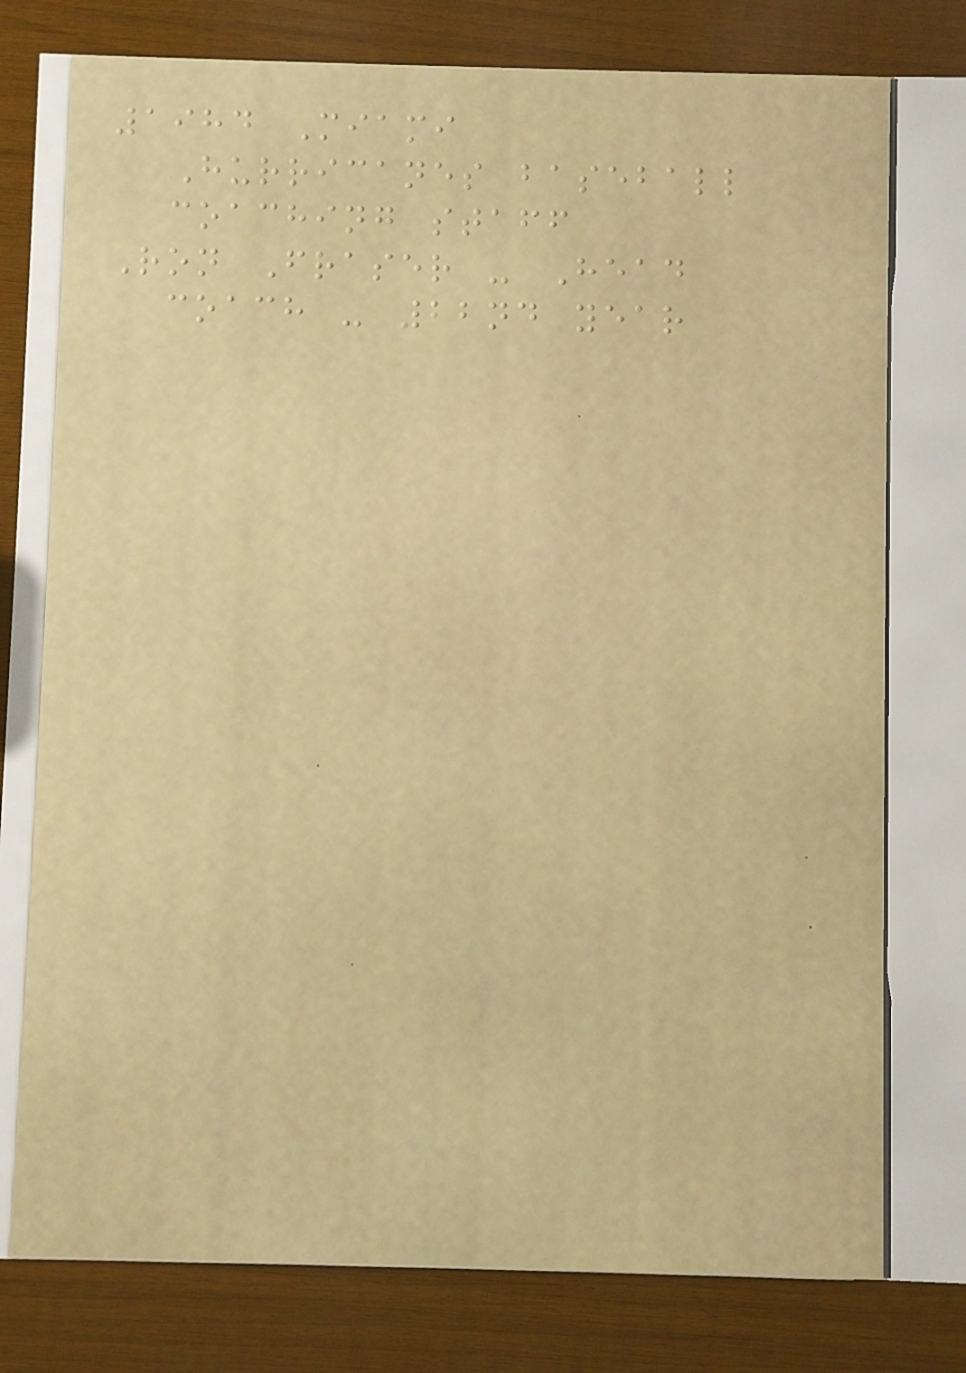1984 Miami
Hurricanes baseball
coaching staff
Ron Fraser - Head
coach - 22nd year
